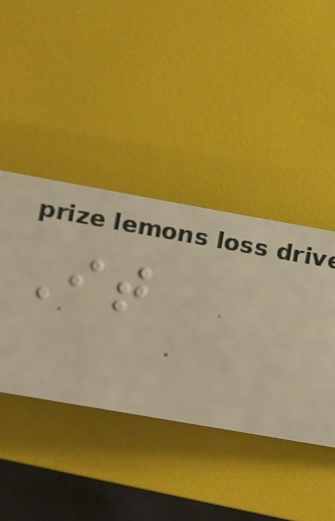It
